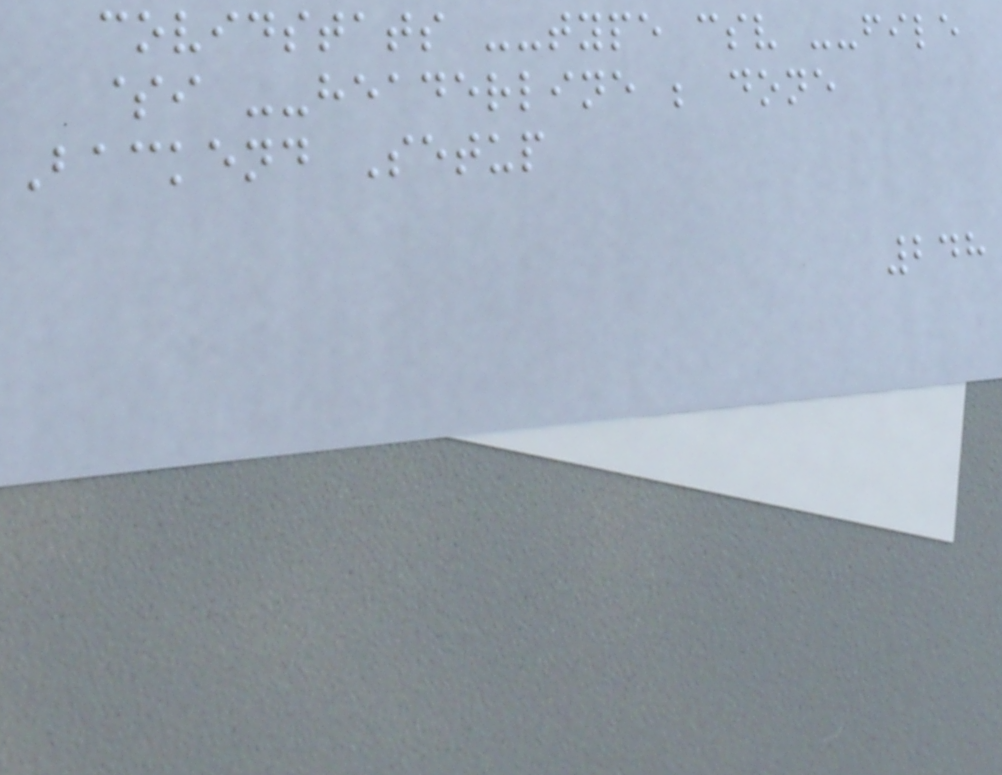covidstats --type csv --file
$i --headerline ; done
Backend Setup
248
